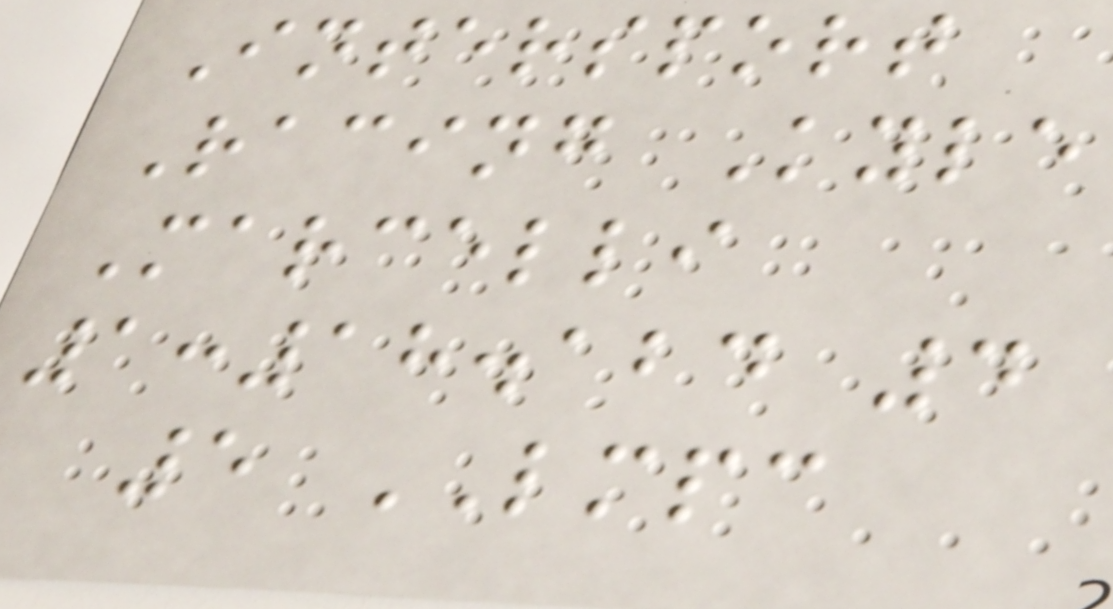Intersport
Racing Kyle
Marcelli
1:18.124 4
5 LMPC
